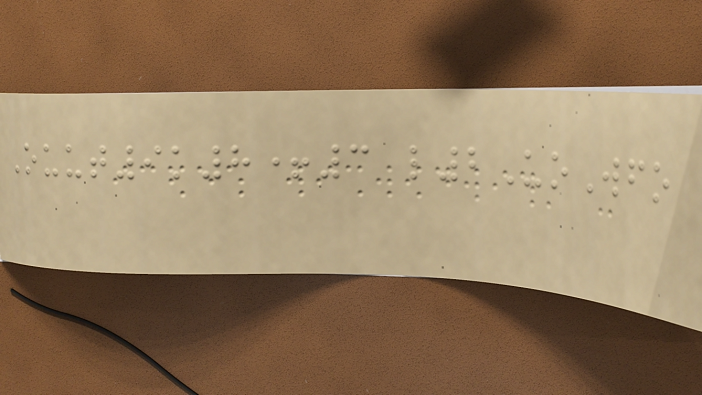Ouut9k8+3 l2UoWfo
